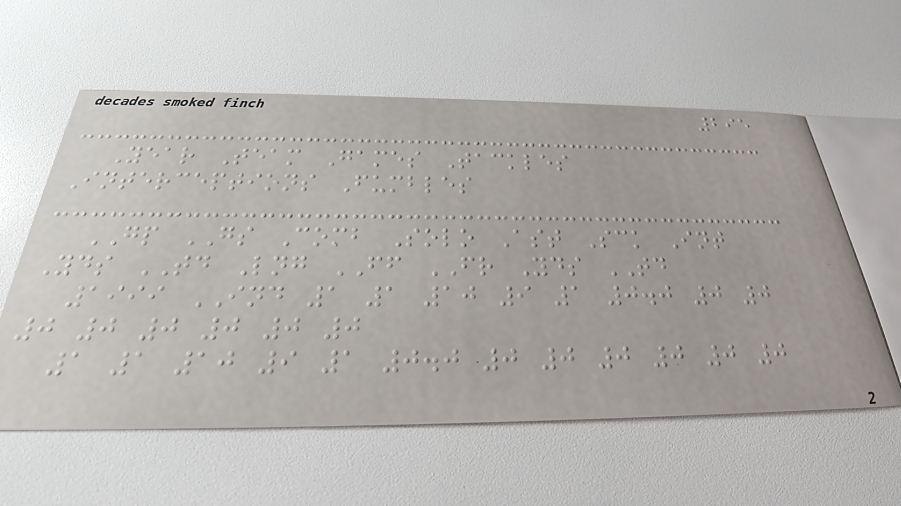295
Year Team Games Tackles
Interceptions Fumbles
GP GS Comb Solo Ast Sck Int
Yds TD Lng FF FR Yds TD
1999 IND 1 1 10 9 1 0.0 0 0
0 0 0 0 0 0
1 1 10 9 1 0.0 0 0 0 0 0 0
